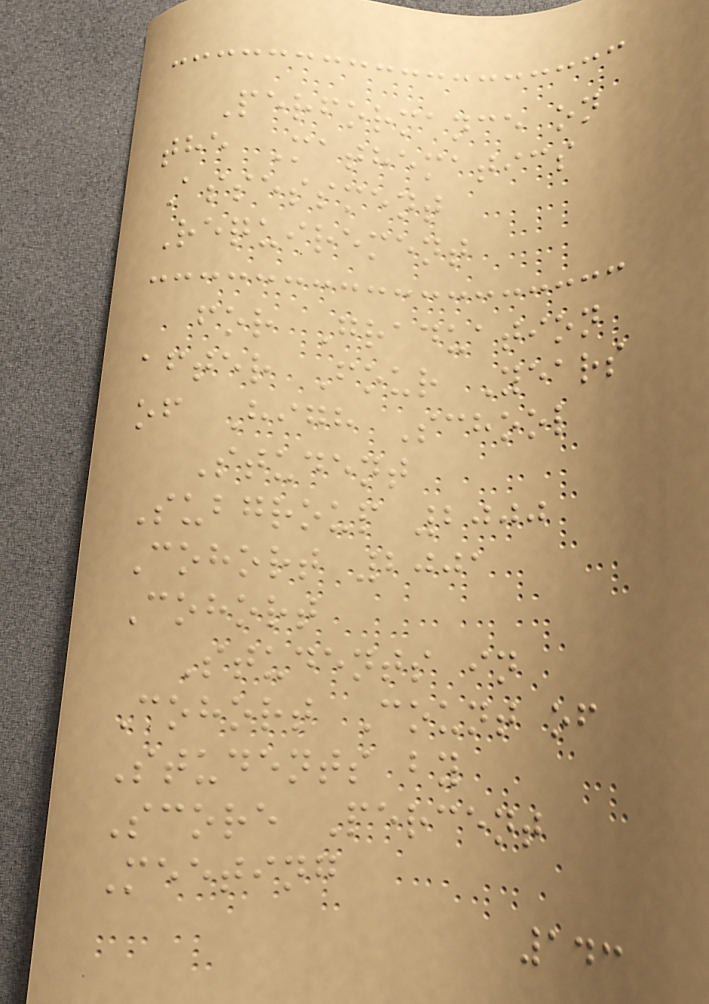Performance on
the Mathematics
Assessment
Requirement
for Graduation
after Four Years
of High School
Student
Subgroup 2000
Cohort 2001
Cohort
Students in
Cohort Count of
Students by
Score Percent
Meeting
143
